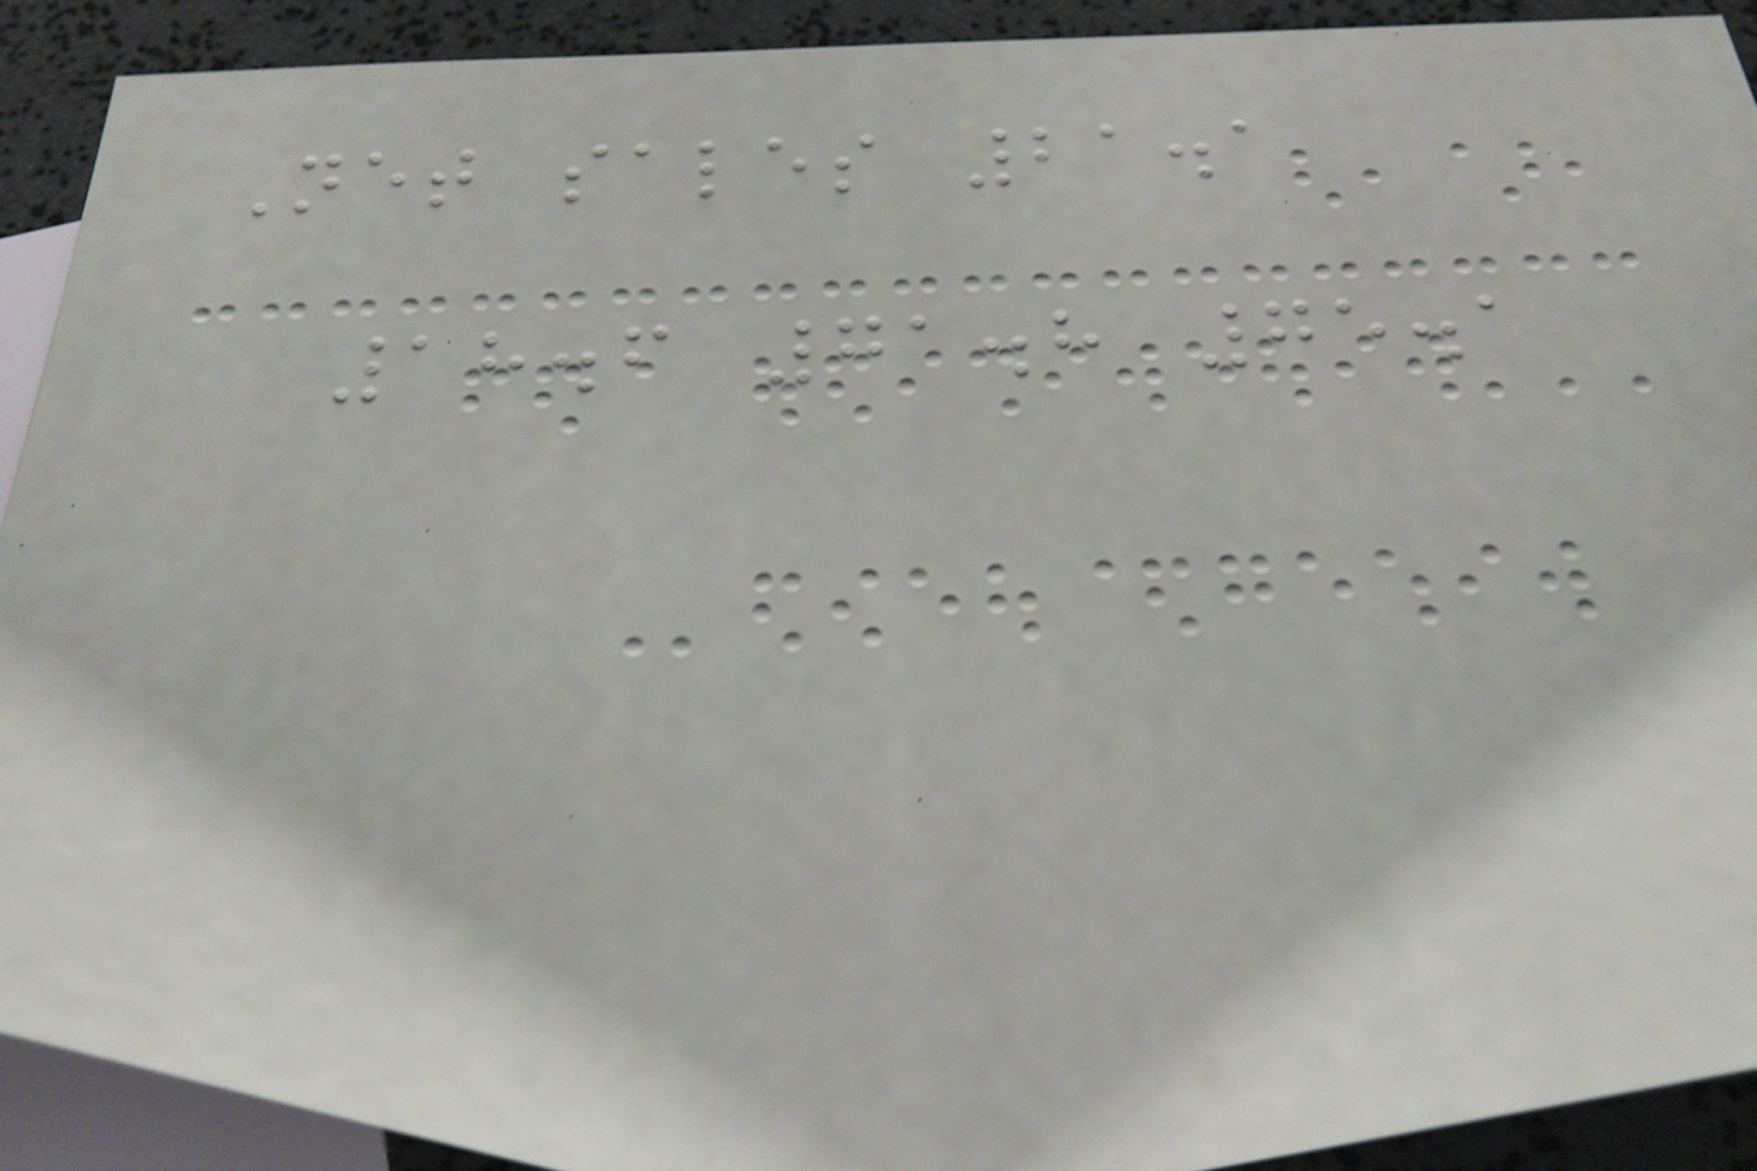Net sales 21.1
18.6 71.8 75.1
